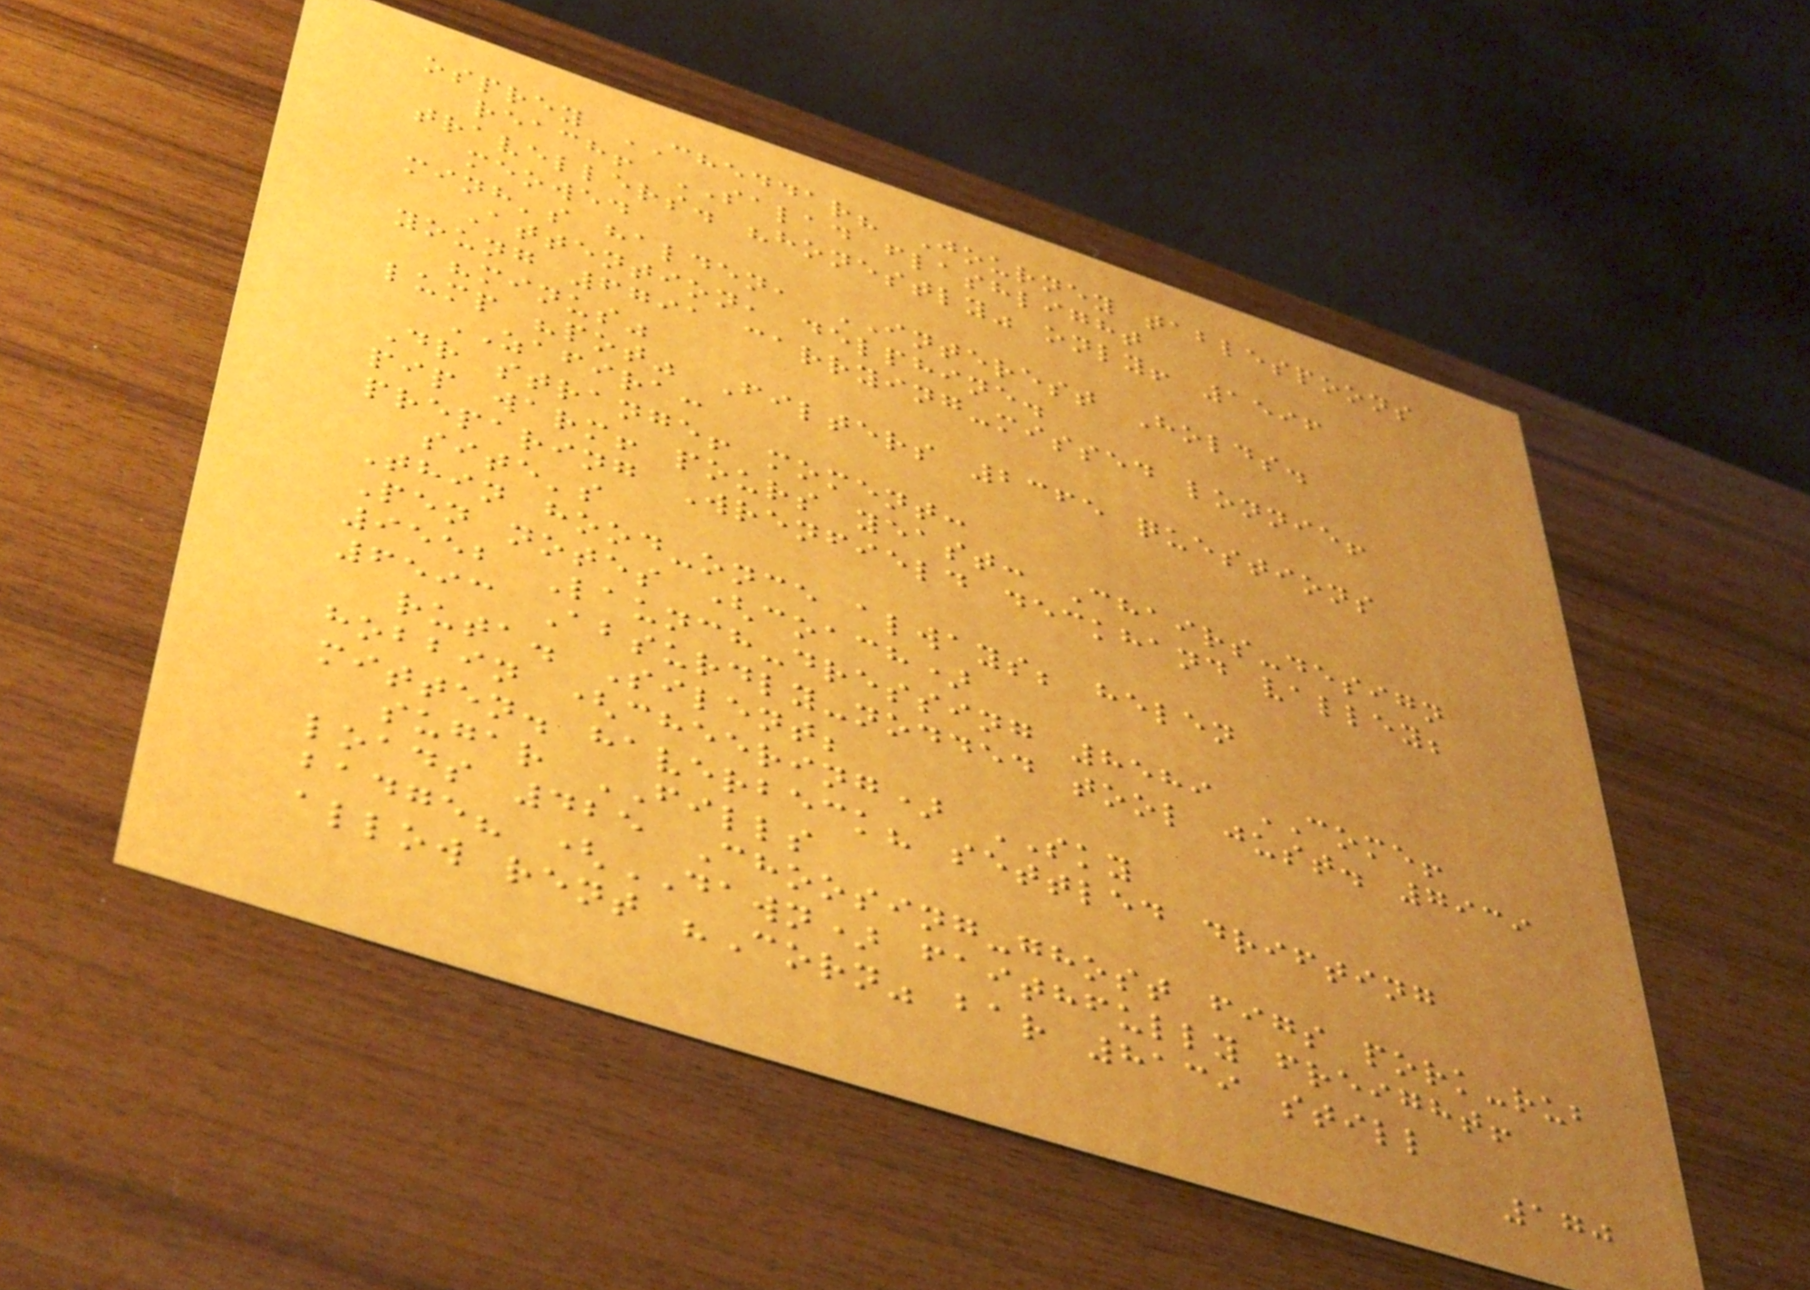osprey CHEDDAR? Journey tablespoons
reach! SALAD flashlight
travellers. "honestly" only! 1596
meowed
minh's halden, INTEREST Holds.
Attention, delphine.
young 6791 carrying-missed lonnie!
"minus"
lump "pot" Filters 2365 questions
ZAFIRA:
Dr strange! moment:
pip warm! pours yeast: Chairs-design
preparing Wrenfield deckhand valley;
site's
Thin hood-once always; helen
Pen notes (coach)
9552 Launch-dressing 8589 COME!
6593 Absurdly-nodded tool just. 7939
ruta. Silent;
hobbin (cheering) SKY
mitten. haverbeck? settled drifting
sugar FILLS
loads 425 Choosing-ghost figs pork-rub
badge? (DAWN) faithfully freight!
allow rent "Corn" bar 8139 still
170
